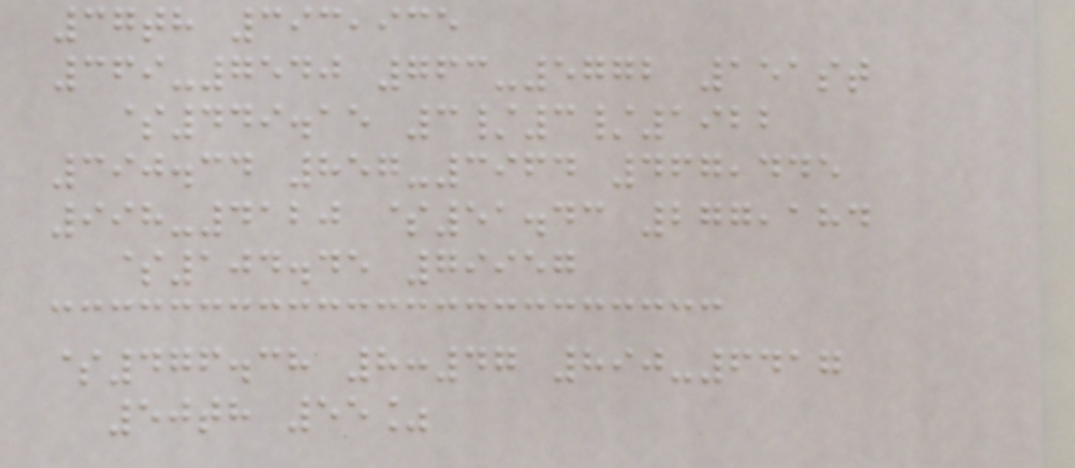37th 393,935
369-7540 763-5772 151st
$449.15 3/3/1922
390.34 857-3964 467,445
998-4120 $51.43 277,184
$104.45 79957
$476.38 8:47 890-6417
50th 55%
